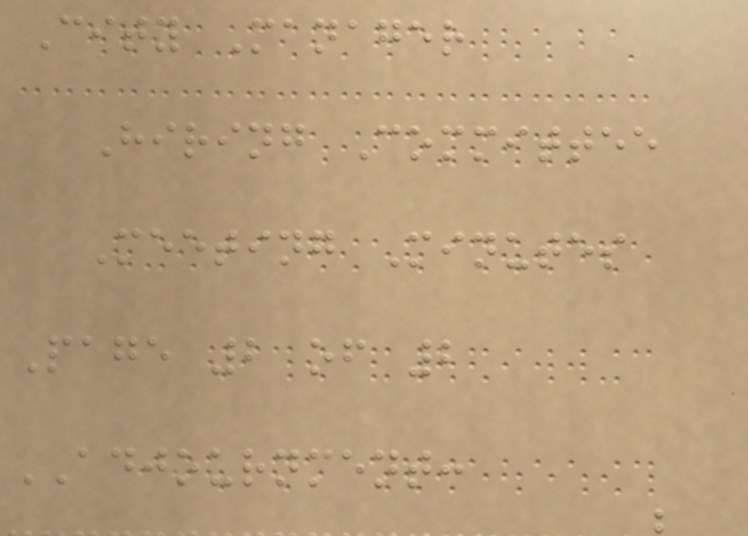City Manager
Hiring Committee
Meeting Minutes
Page 2 of 2
ADJOURNMENT:
